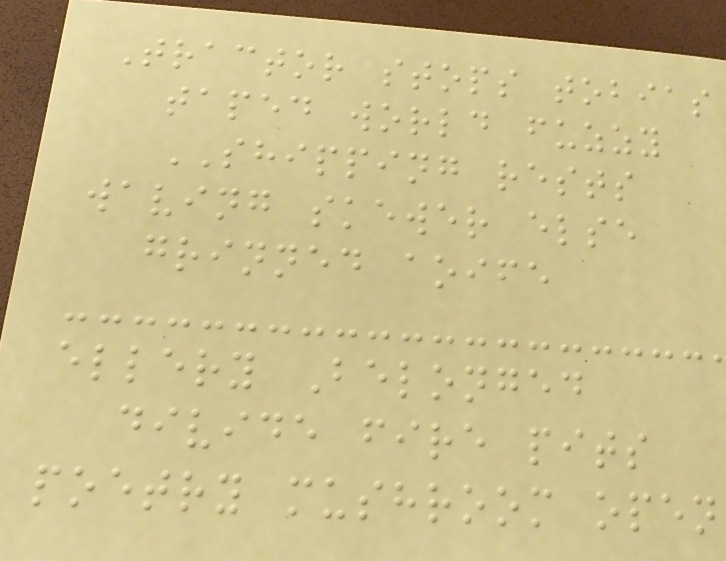Tractor stops tobias
taped world fuzzy
SHIPPING rests
waving skewer else
grinned aoife
ellery Belonged
divide fire pits
poetry mushroom open
